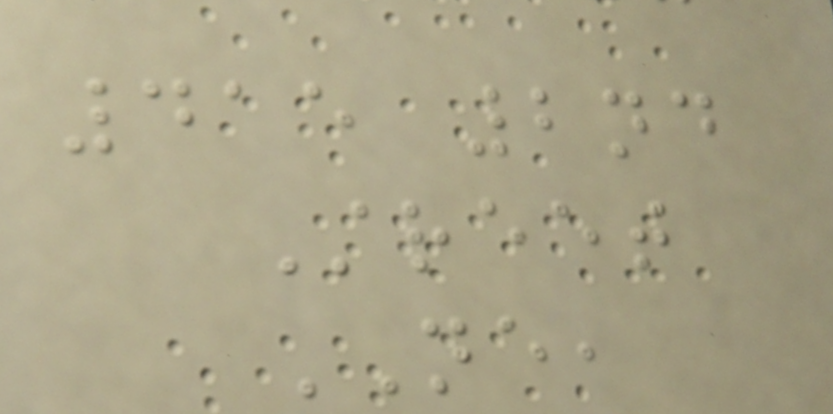415 2nd
Street
NE,
